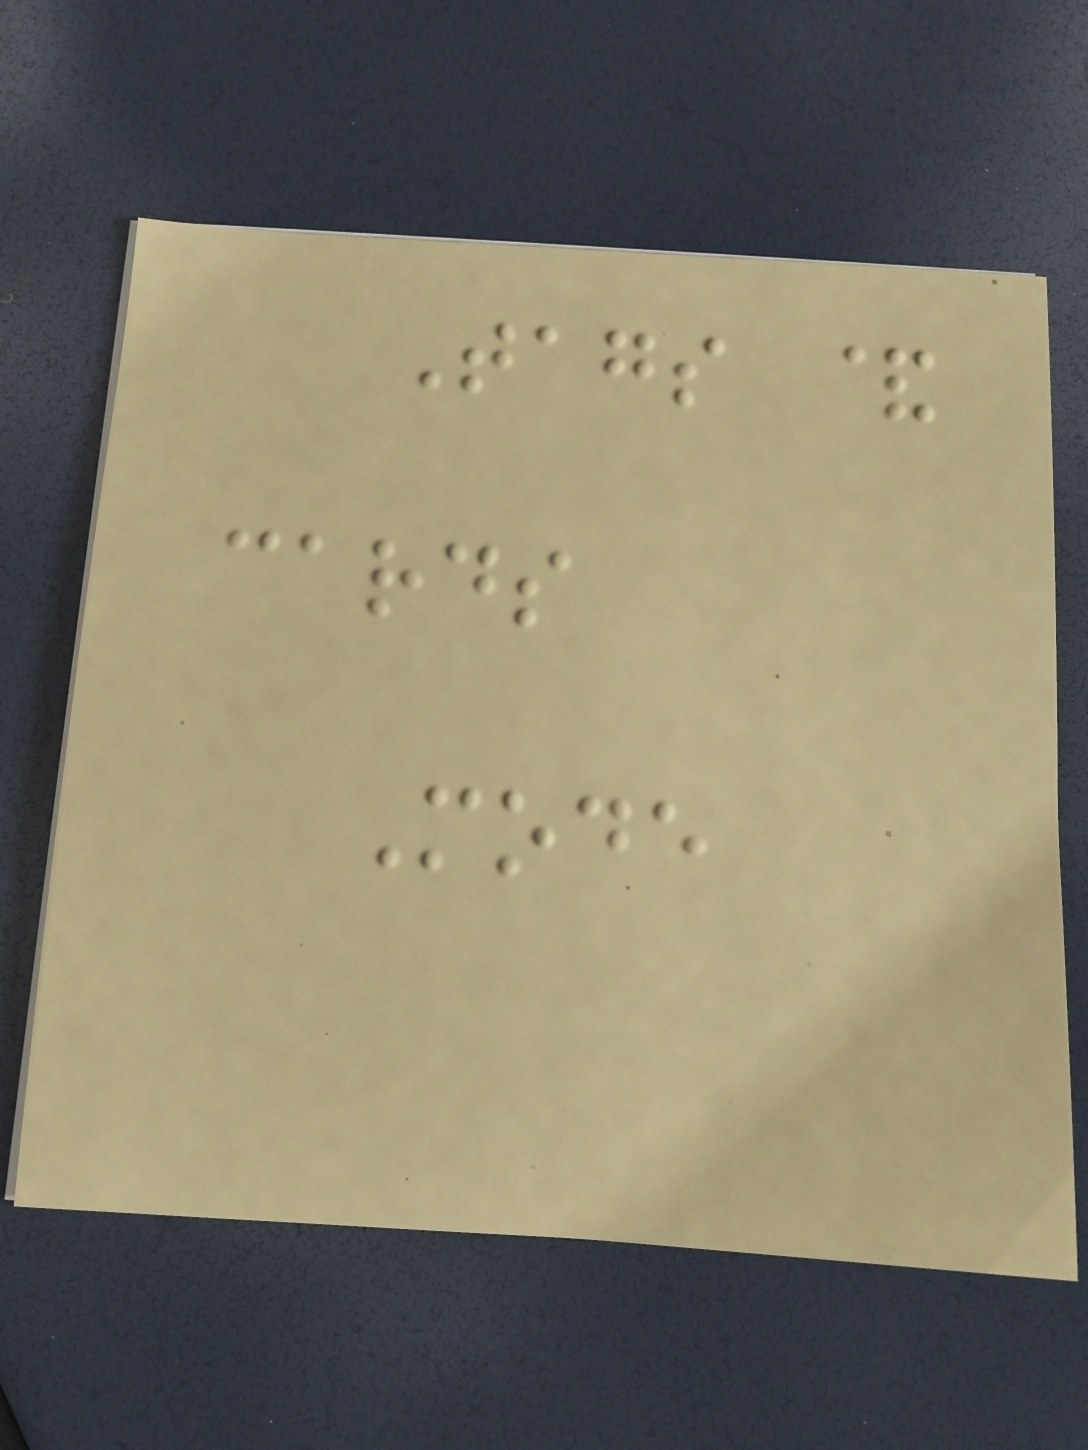Tags &
cards
Mode
